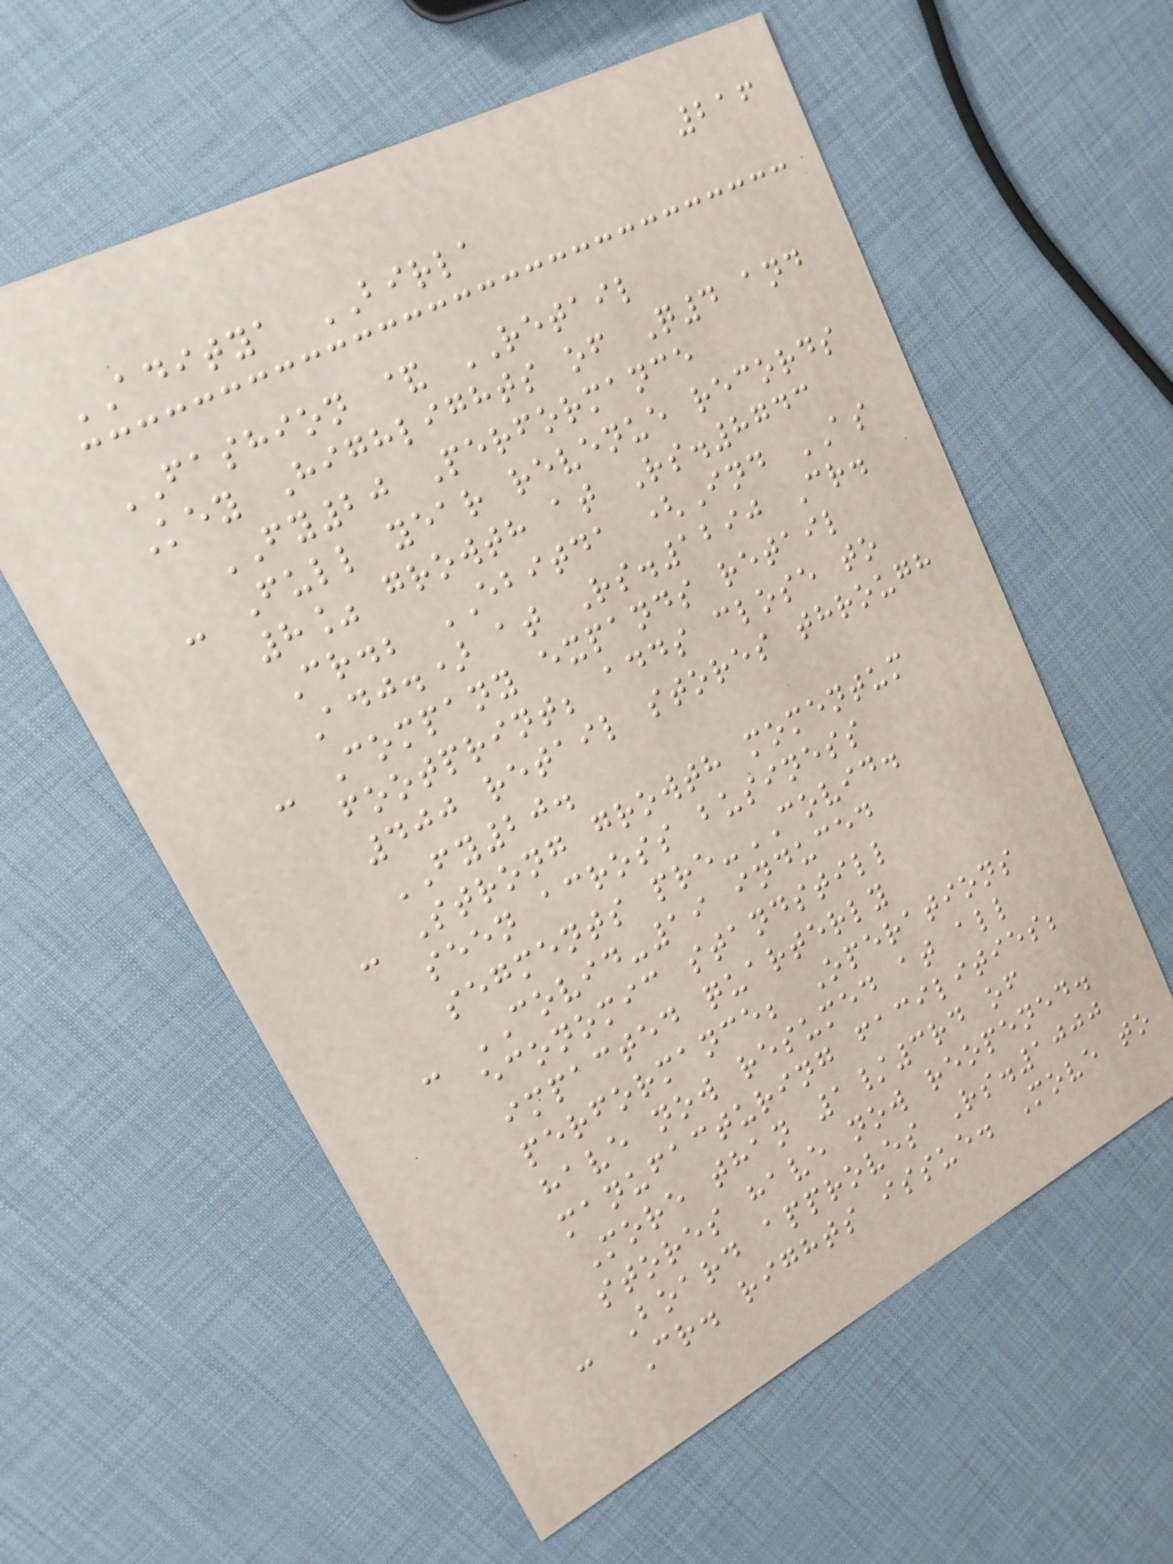216
ADITYA BIRLA
FASHION & RETAIL
Key Highlights of Q4 and
FY20 Performance
- Full year revenue records
8% growth at Rs.8743
Cr.; EBITDA (Ind AS
Adj.) at Rs.1290 Cr.
- Company expands retail
footprint; adds close to
400 retail stores through
FY20.
- Strong growth momentum
seen across business
segments pre-COVID.
- COVID-19 induced
economic standstill
impacted quarterly
performance; Operations
have now resumed at all
manufacturing facilities;
More than 1/3rd of
stores have now reopened.
- Board approves Rs.1000
Cr. rights issue. Move to
